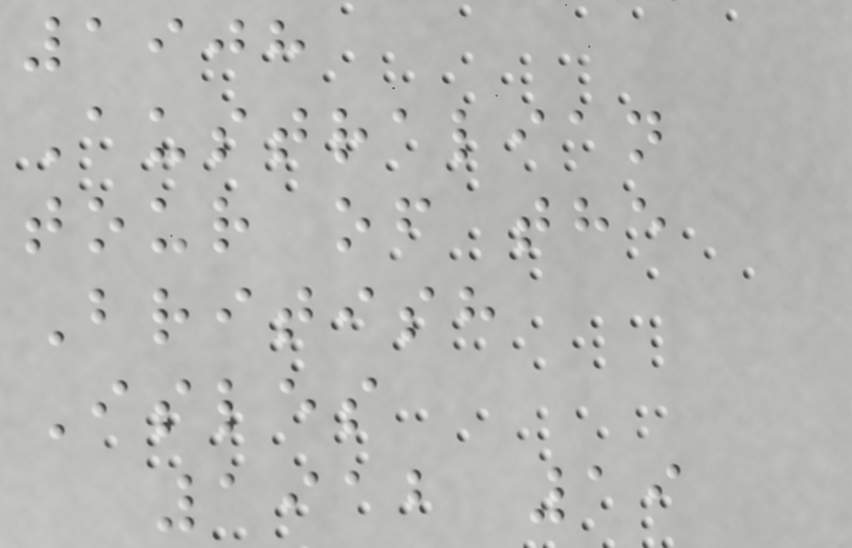1908
Australian
tour of the
British
Isles
1912 19
